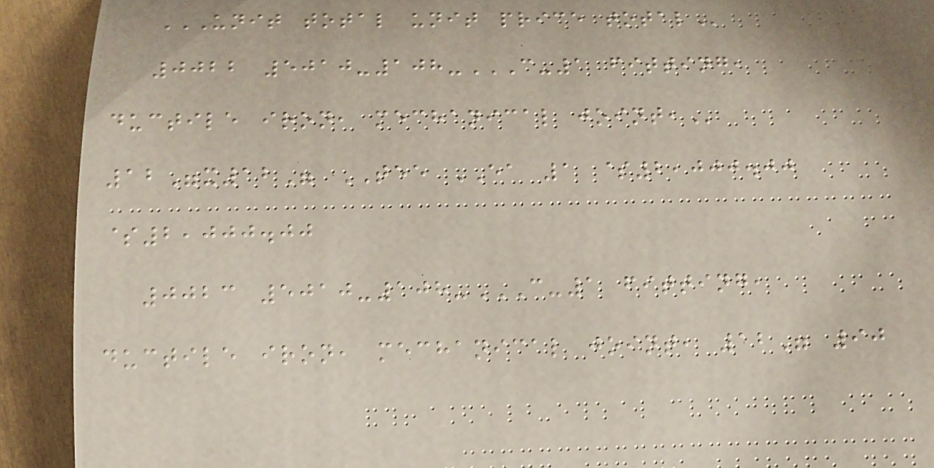UNIT TOTAL UNIT PRICE TOTAL
0022 5010-108-C-1 FITTING,
DUCTILE IRON, MECHANICAL JOINT,
12"x12" TEE EA 1 $2,000.00
$2,000.00
0023 5010-108-C-1 FITTING,
DUCTILE IRON, MECHANICAL JOINT, 12" 90
